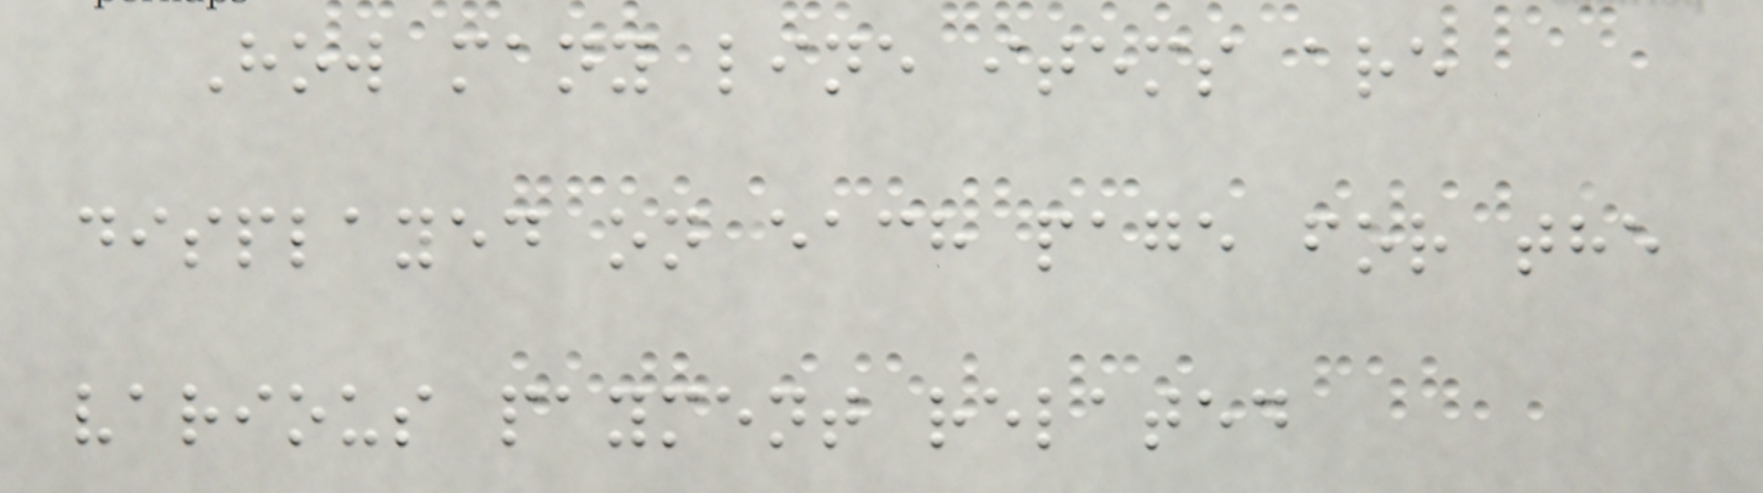How many line items are
displayed on each page for the
various payment related
